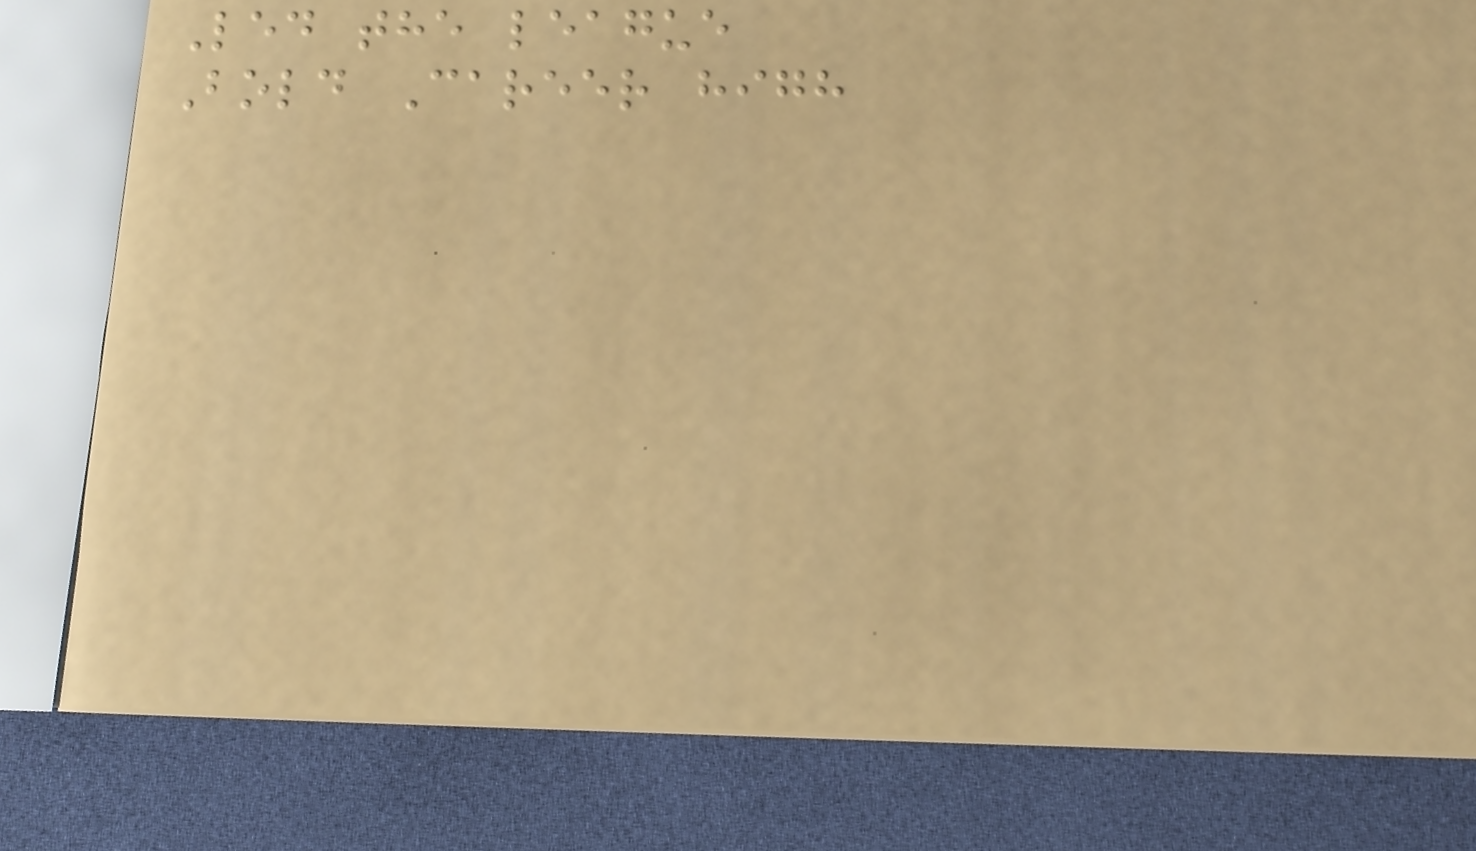Led the league
Bold Career high
